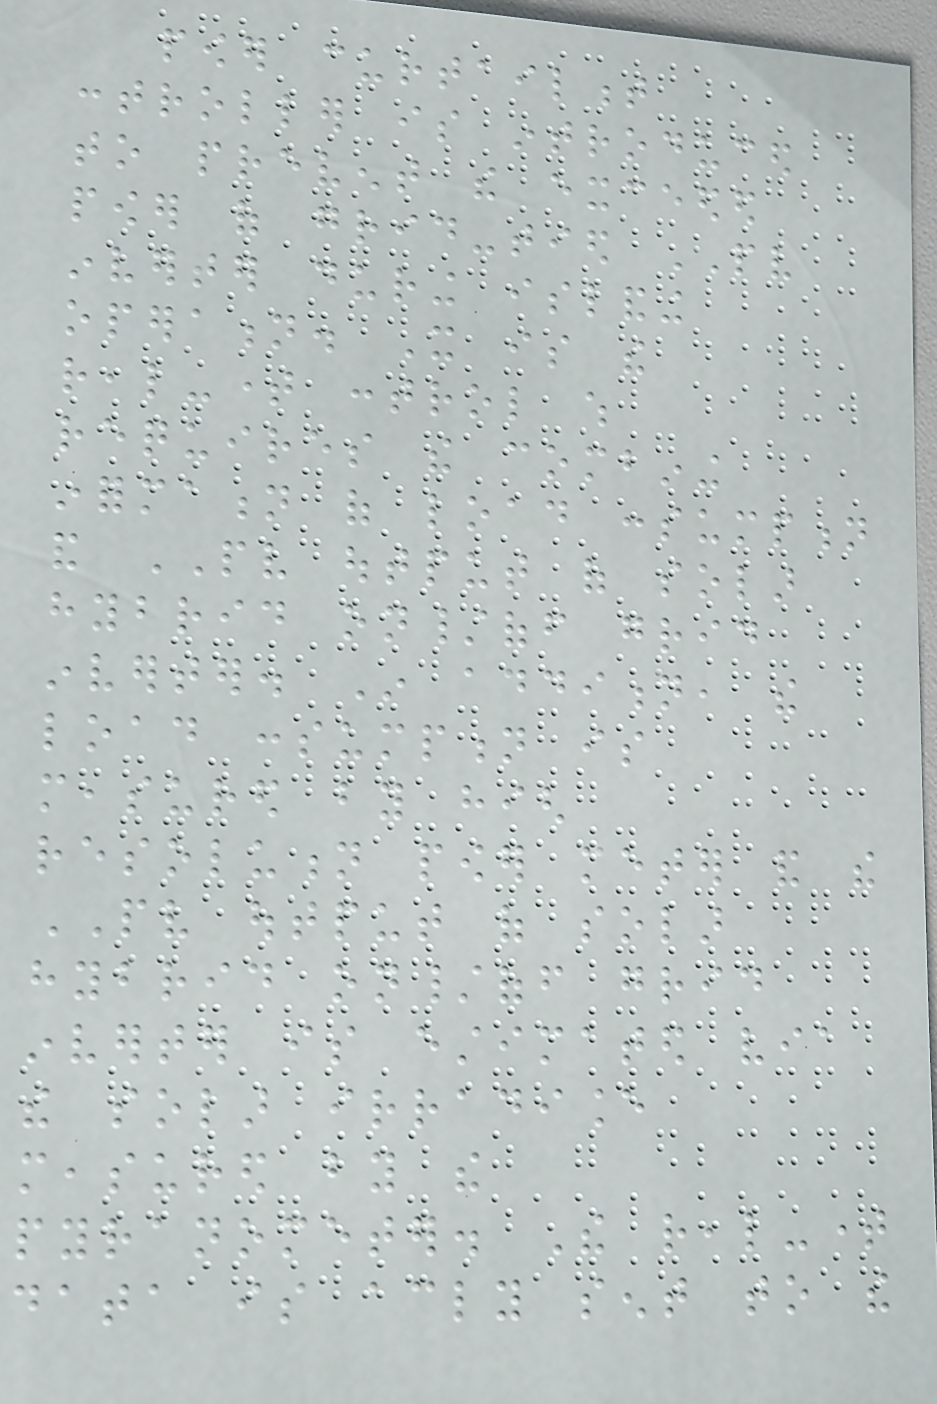power curtailment
controller is introduced
to prevent the exceeded
power of grid-tied PV
inverter during islanding
operation. It is the
real-time control which
requires the combining
information of load consumption
and PV output of solar
hybrid on/off grid
inverter. In addition, the
load consumption is
measured by high
resolution power meter and the
PV output of solar
hybrid on/off grid
inverter is estimated via
the solar irradiance
measured by the
pyranometer. The real-time
data is accordingly sent to the
